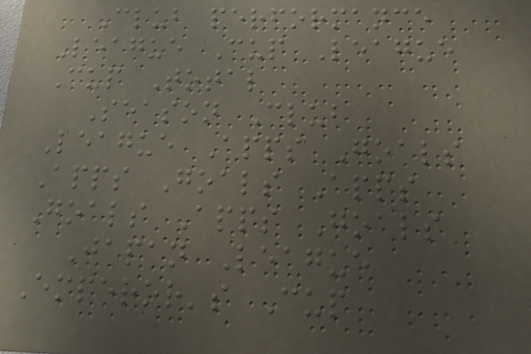Club performance
League Cup League
Cup Total
Season Club
League Apps Goals
Apps Goals Apps
Goals Apps Goals
Japan League
Emperor's Cup
